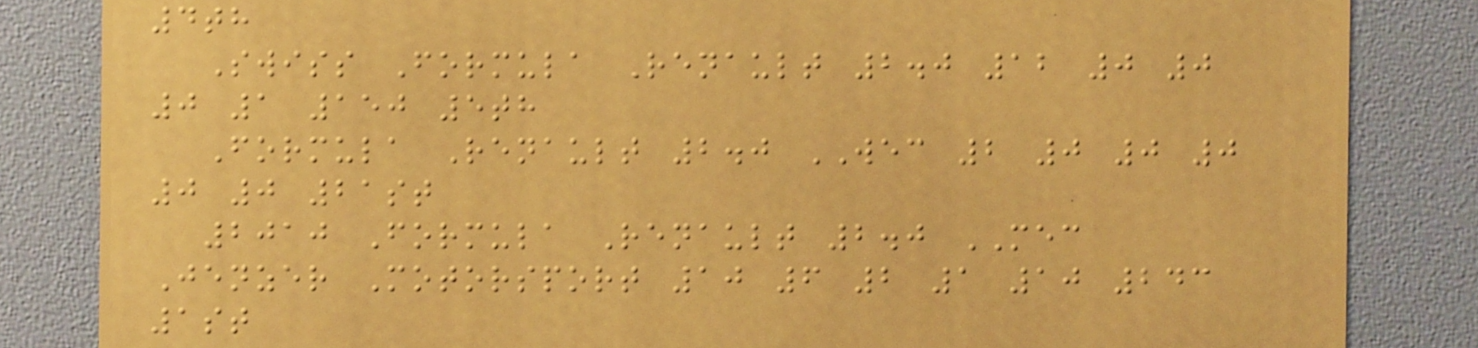4th
Swiss Formula Renault 2.0 12 0 0
0 1 150 5th
Formula Renault 2.0 WEC 2 0 0 0
0 0 21st
2010 Formula Renault 2.0 MEC
Jenzer Motorsport 10 6 2 1 10 243
1st
